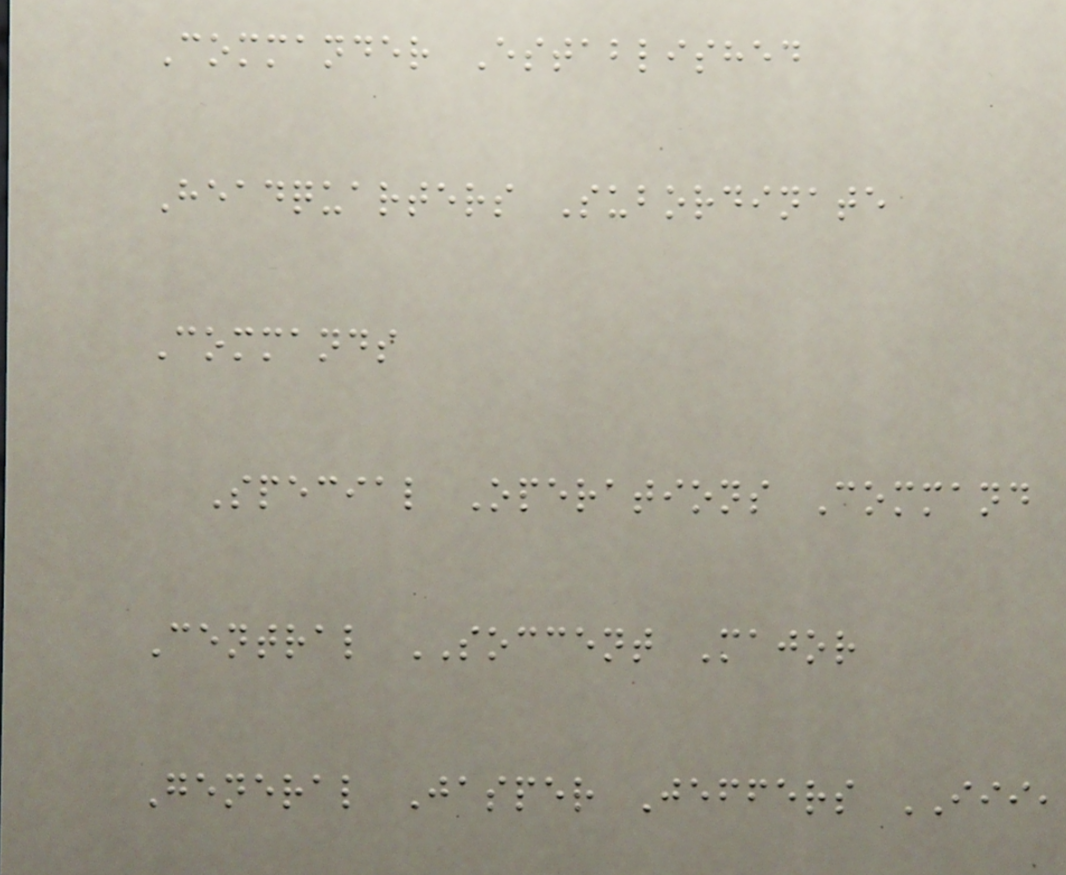Commander Established
Headquarters Subordinate
Commands
Special Operations Command
Central SOCCENT Major
General Jasper Jeffers III,
